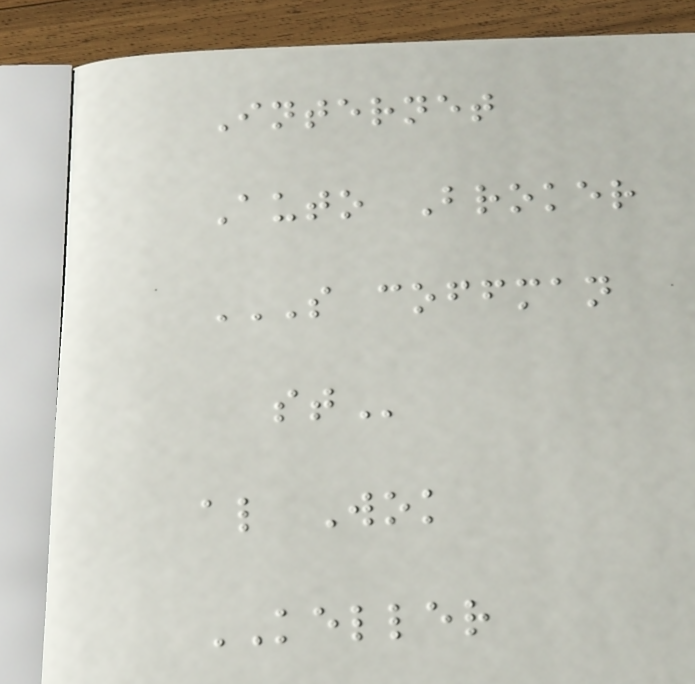Internet
Auto Broker
S COFFMAN
ST
al Wok
KELLER
